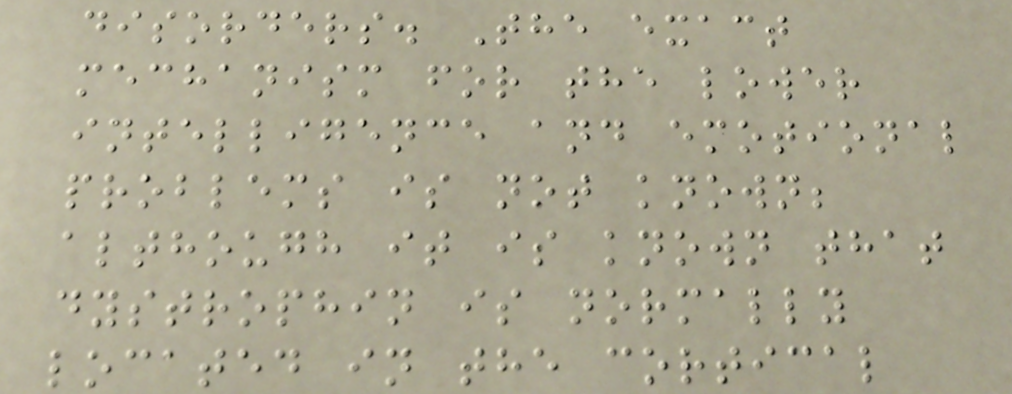disorders. The exact
mechanism for the lower
intelligence and emotional
problems is not known;
although it is known that
dystrophin is normally
located in the cortical
